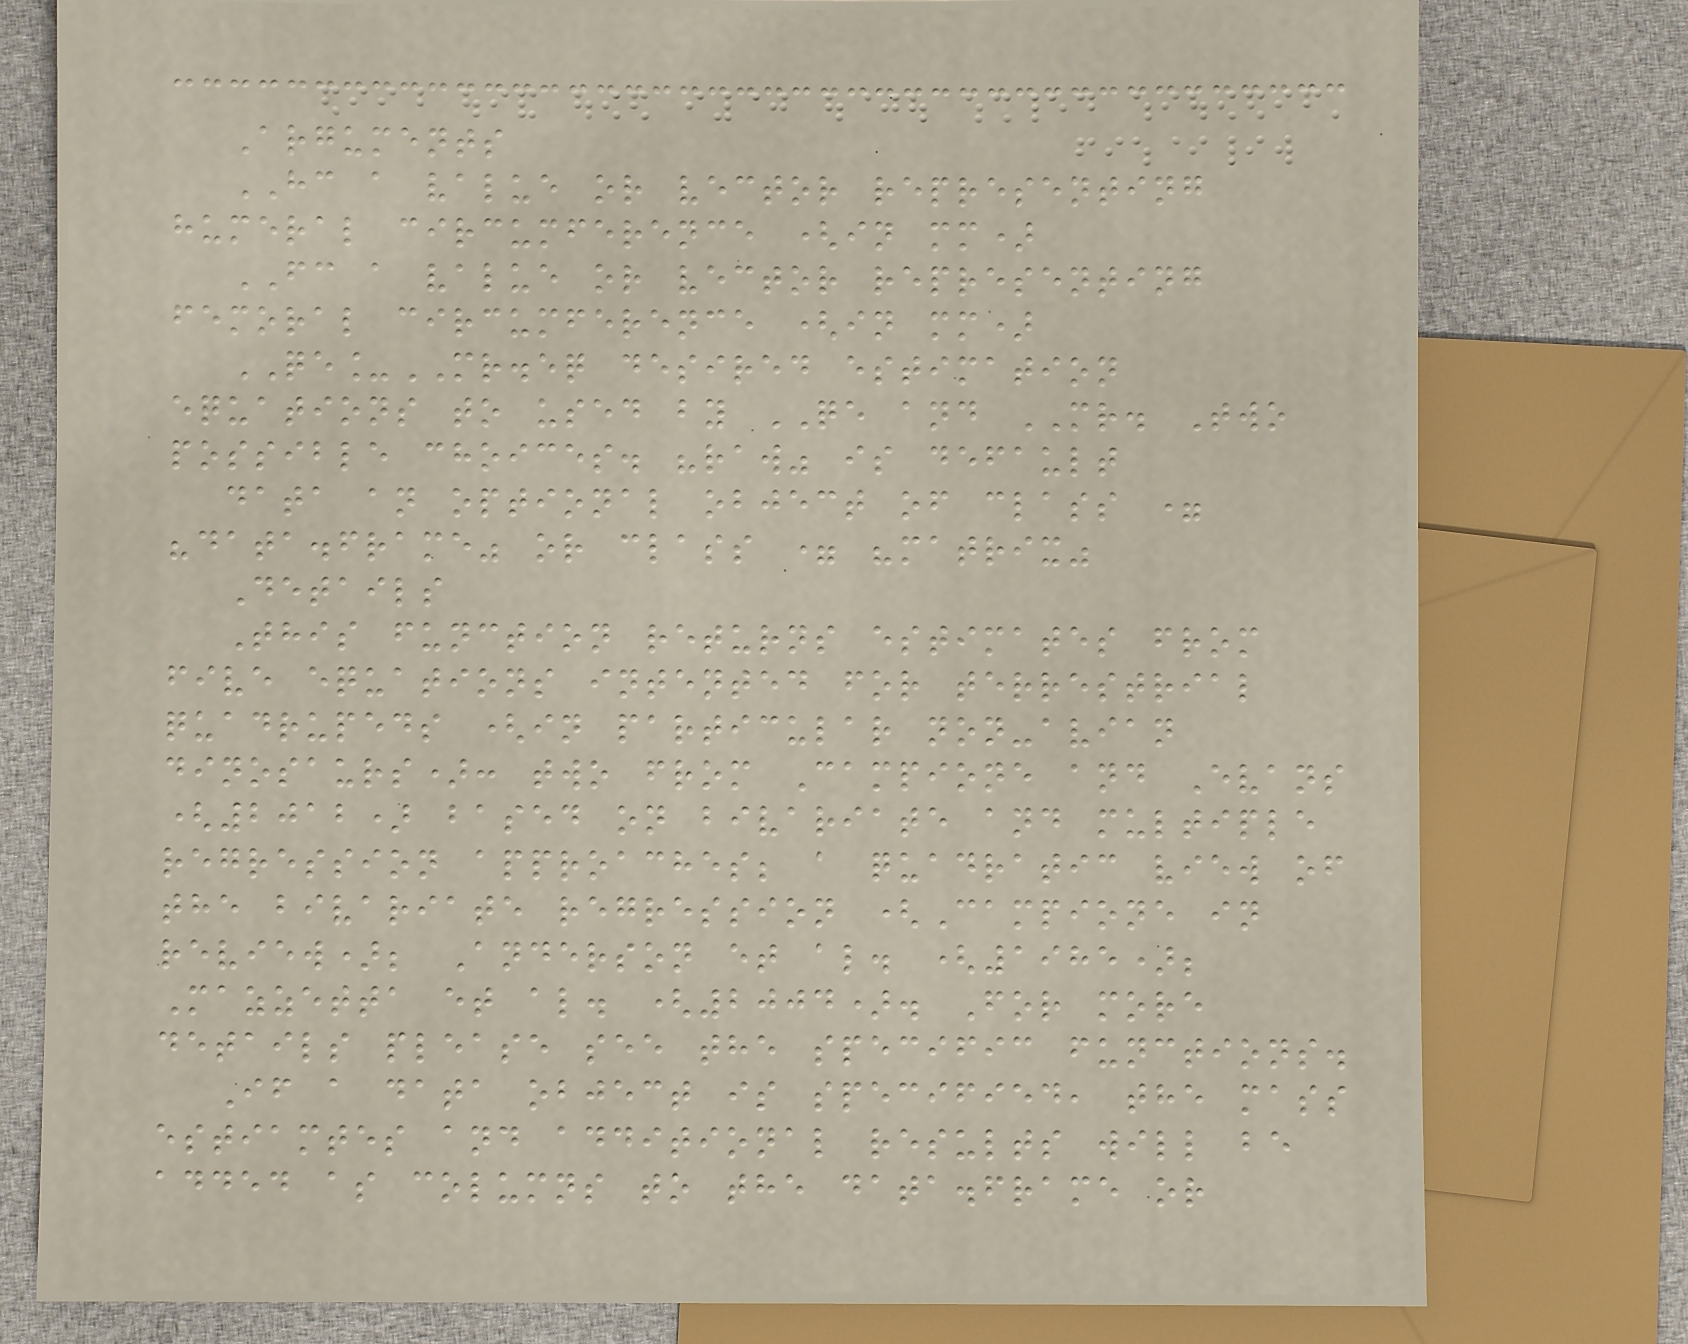Arguments
HC a value or vector representing
humeral circumference (in mm)
FC a value or vector representing
femoral circumference (in mm)
QE_MR.eq desired estimation
equations to used by QE and MR. Two
possible choices. "raw" is default
data an optional object of class =
"data.frame" or class = "matrix"
Details
This function returns estimates from
five equations intented for terrestrial
quadrupeds (in particular non-avian
dinosaurs): two from Campione and Evans
(2012) based on bivariate and multiple
regression approaches; a quadratic view of
the bivariate regression (Campione in
review); Anderson et al. (1985);
Mazzetta et al. (2004). For more
details please see the specific functions.
If a data object is specified, the mass
estiamtes and additional results will be
added as columns to the data.frame or
